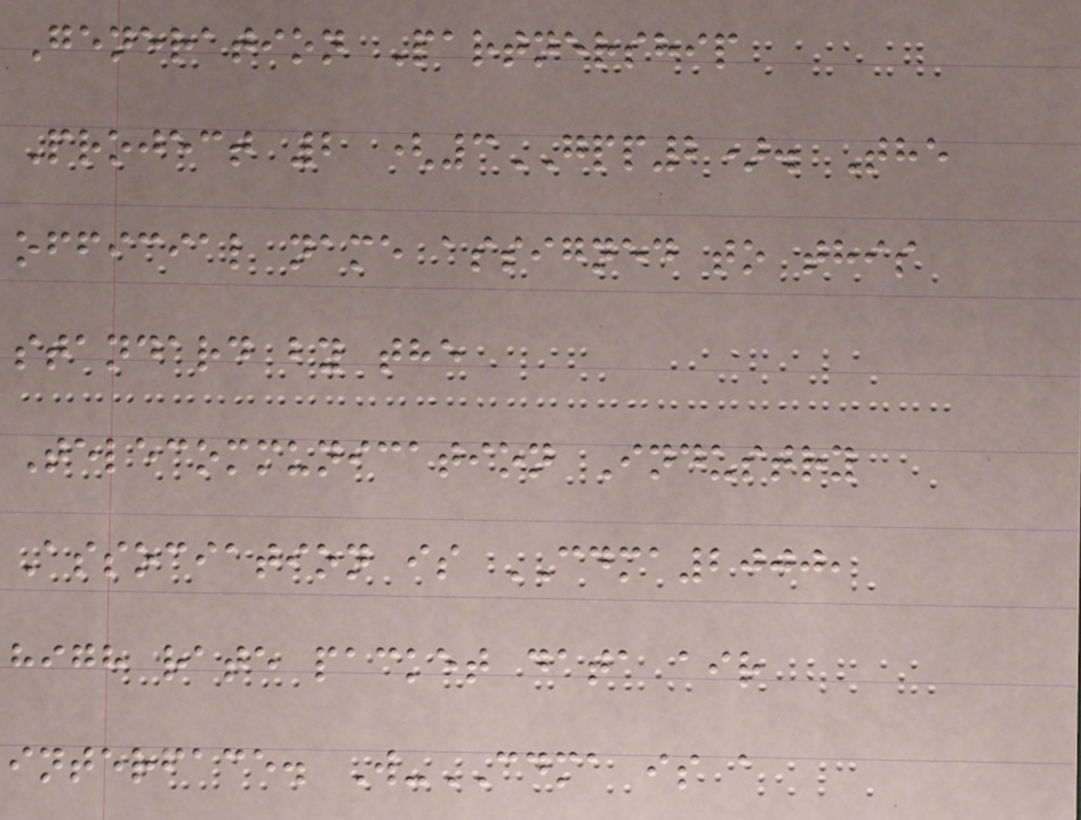Generation Partnership
Project 2 (3GPP2). The
official name assigned to this
standard by the
Telecommunication Industry
Association is CDMA2000,
high rate packet data air
interface. W-CDMA is a
